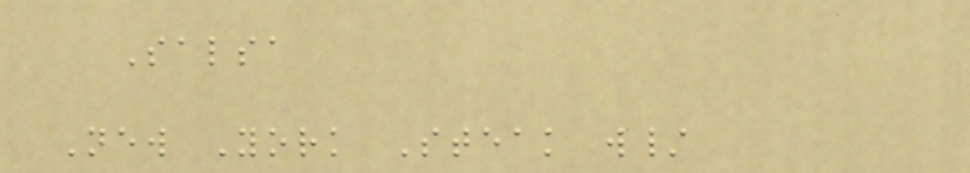Salsa
New York Steak w/
